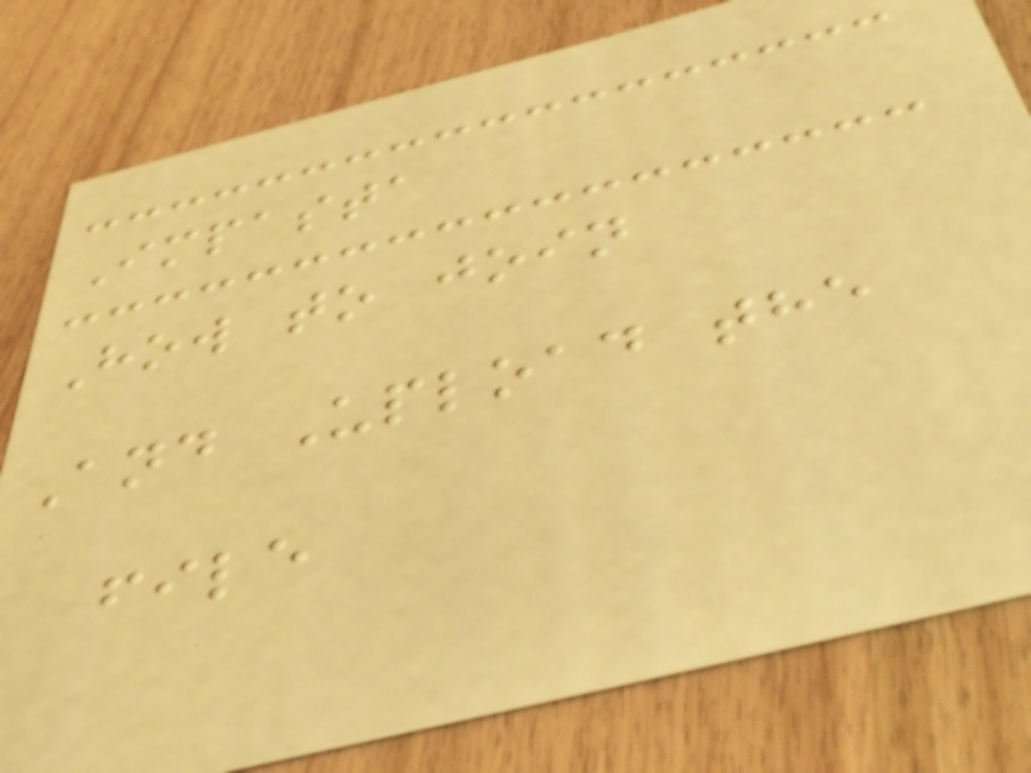Impasta
How to join
And Upload the
file
